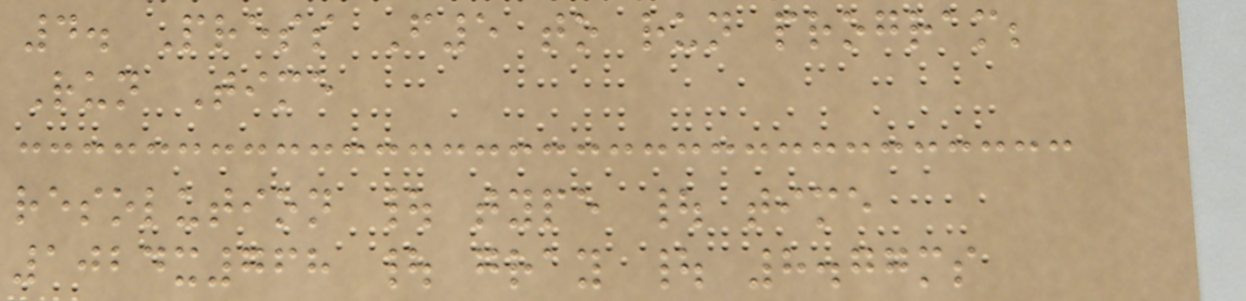4. Press F5 to run program;
Run Time
resolution | type | time
1024x768 | gray | 8.77ms
